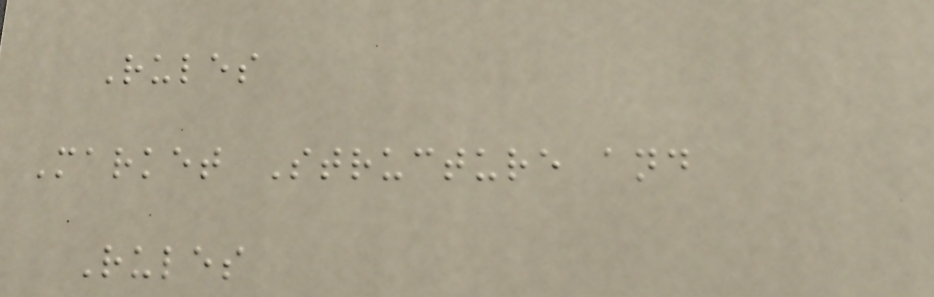Rules
Market Structure and
Rules
